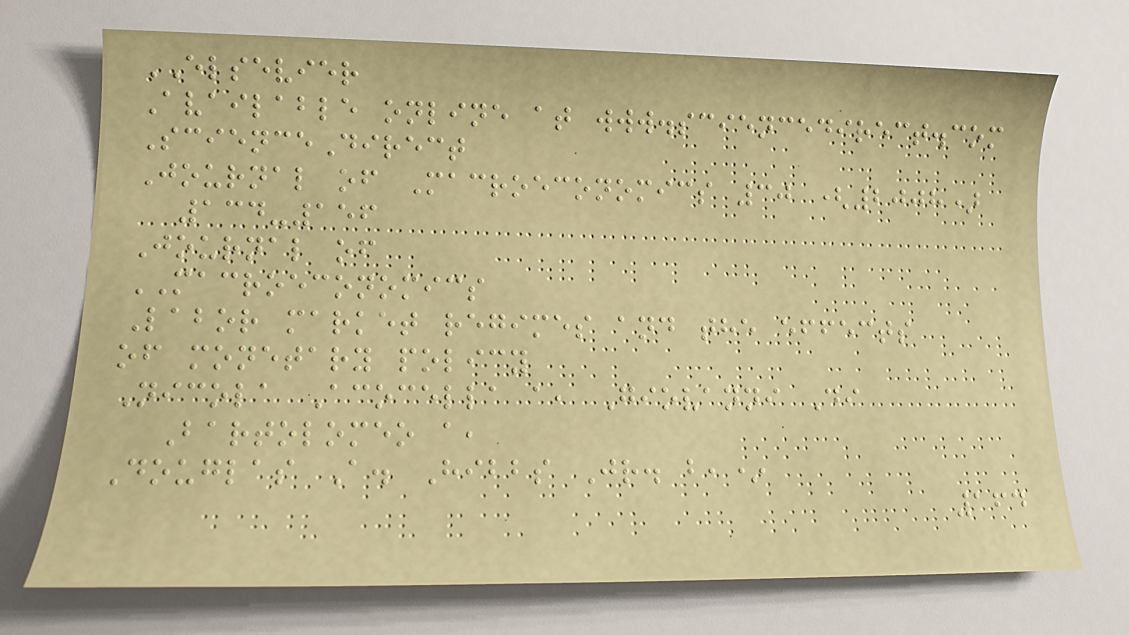ELSEVIER
Available online at www.sciencedirect.com
ScienceDirect
Journal of Macroeconomics 30 (2008)
134-156
Journal of
MACROECONOMICS
Labor market regimes and the effects
of monetary policy
Nicola Acocella a, Giovanni Di
Bartolomeo a,
Douglas A. Hibbs Jr. b,*
164
